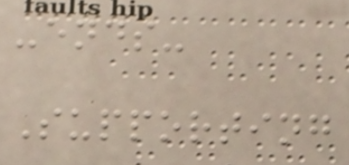-ends-
Supporting
